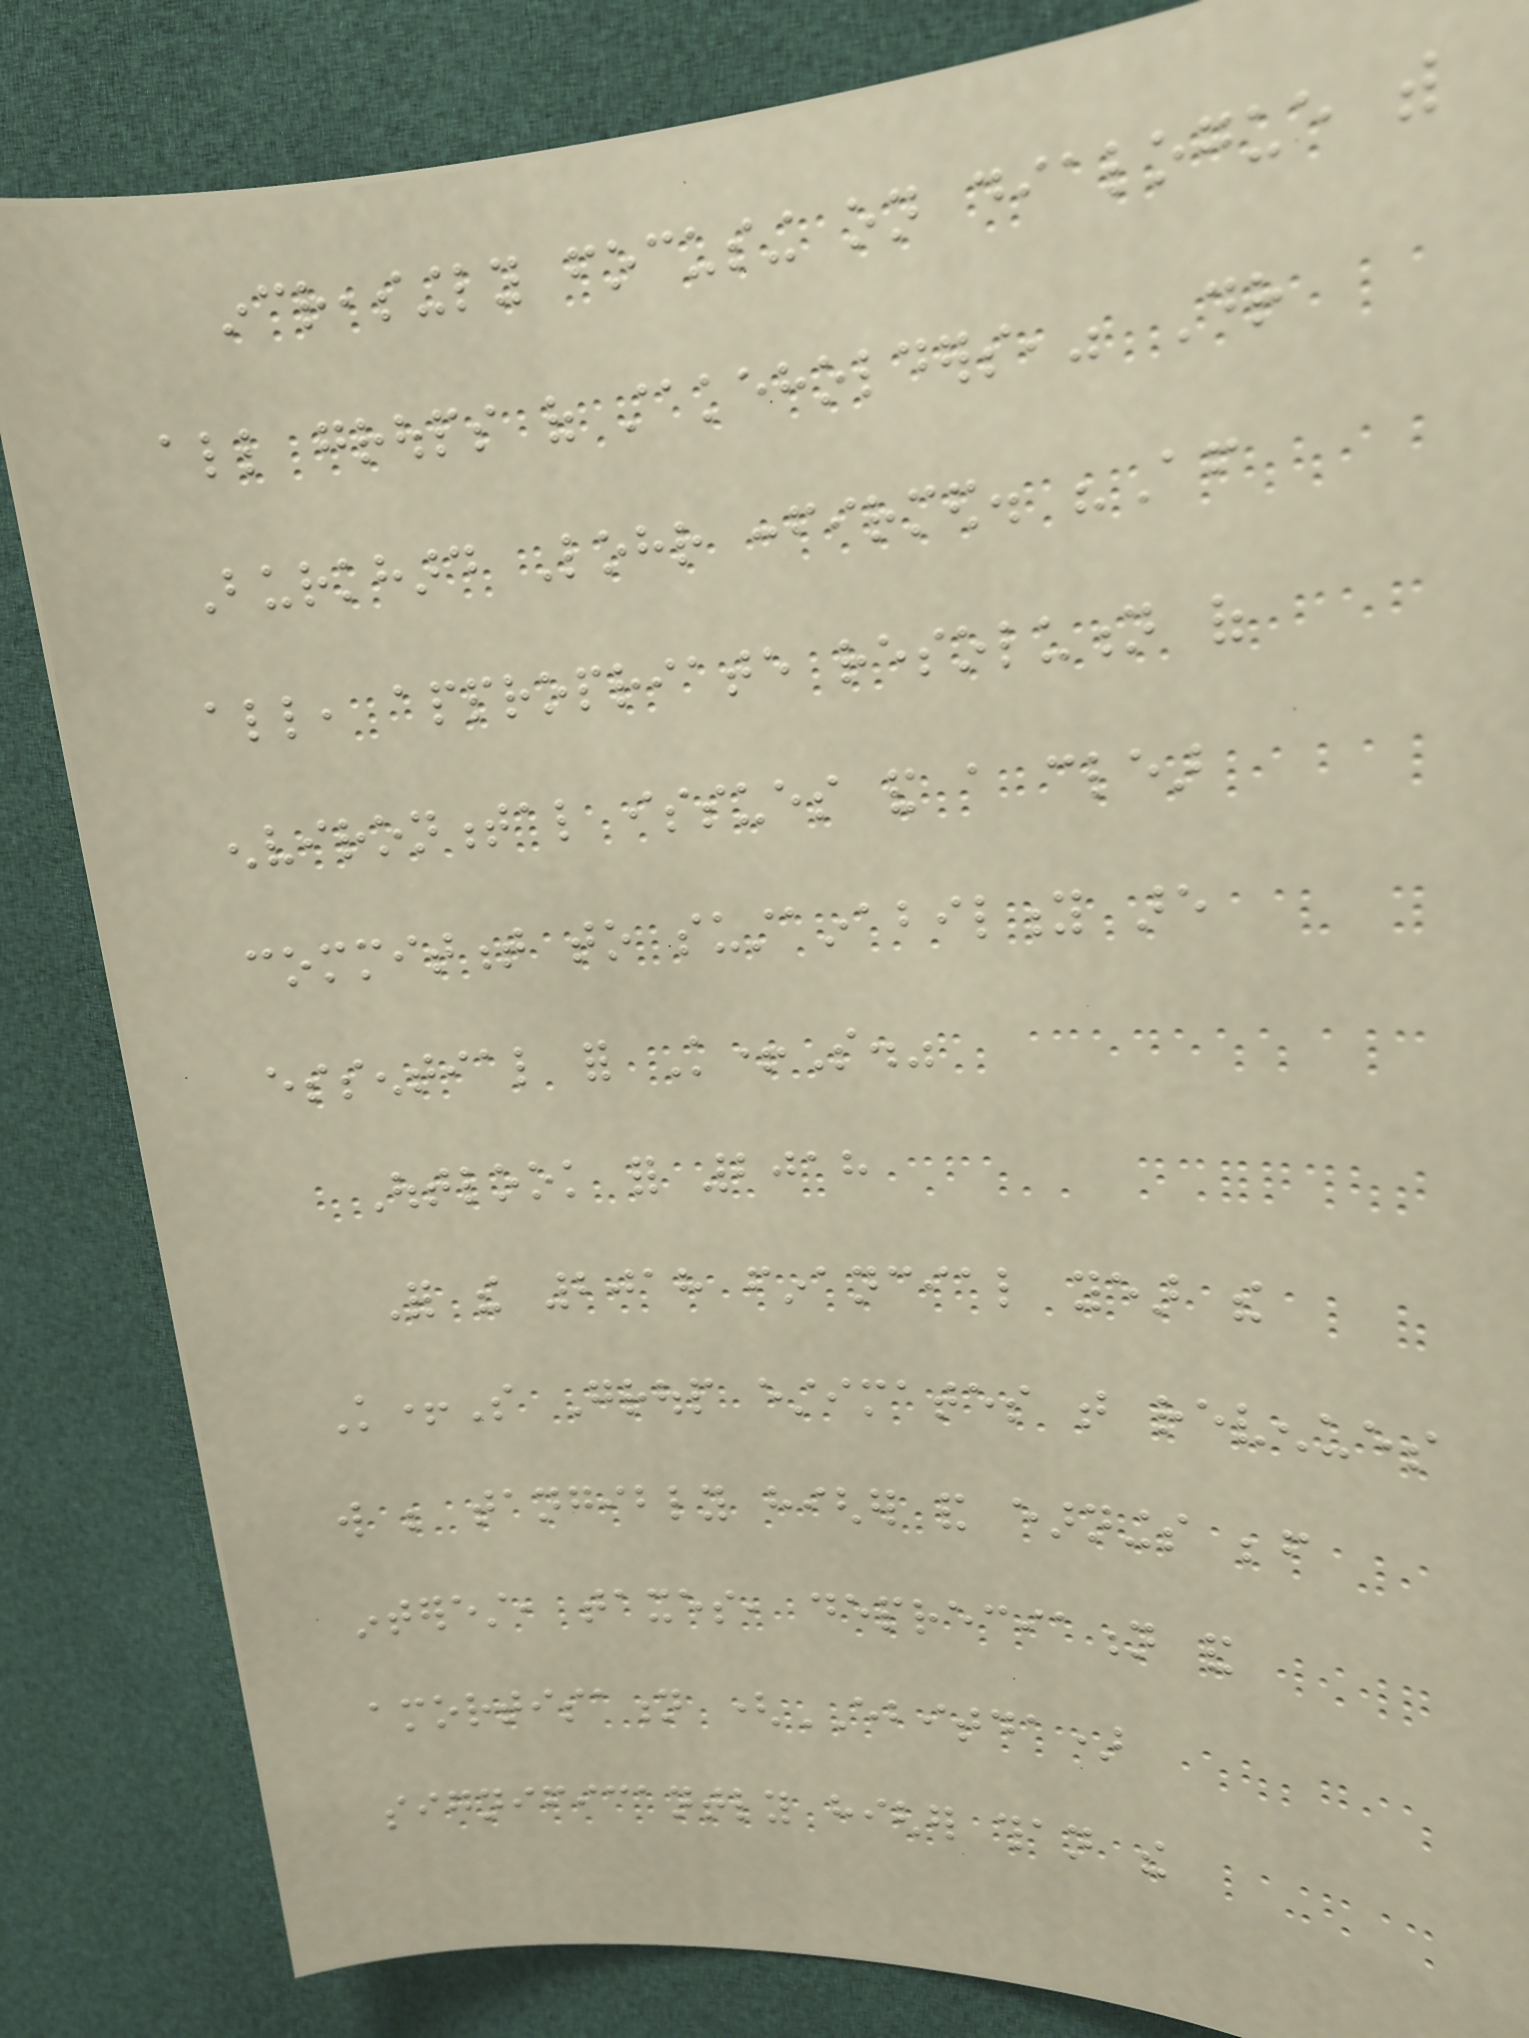increasingly focusing on dialogue with
all groups of stakeholders," Dr
Burkhard Lohr confirmed. "After
all, appropriate resolution of
environmental issues and a clear
commitment to sustainability are
essential for K+S."
Outlook for 2018
For the 2018 financial year the
K+S Group estimates that revenues
will be tangibly higher and earnings before
interest, taxes, depreciation and
amortisation (EBITDA)
significantly higher than the
